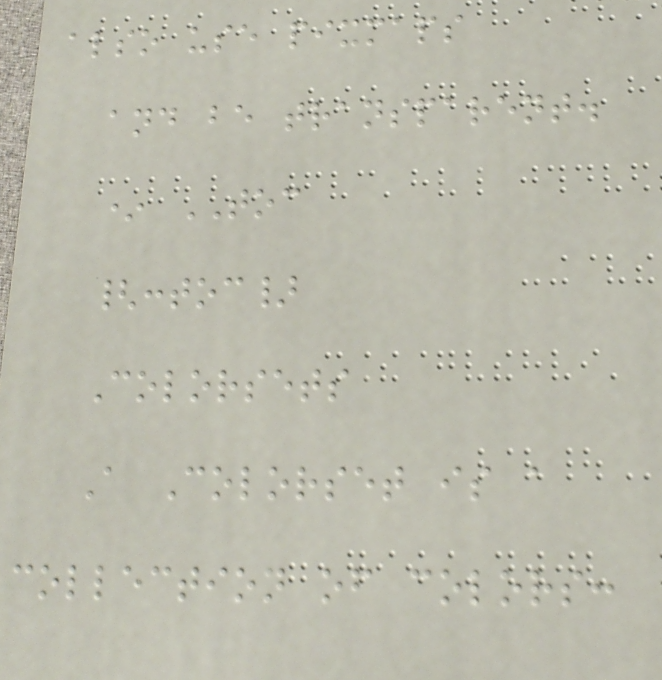also use pixmaps
and be transparent.
* TOC
{:toc}
Colorsets
A Colorset is a
collection of colors:
